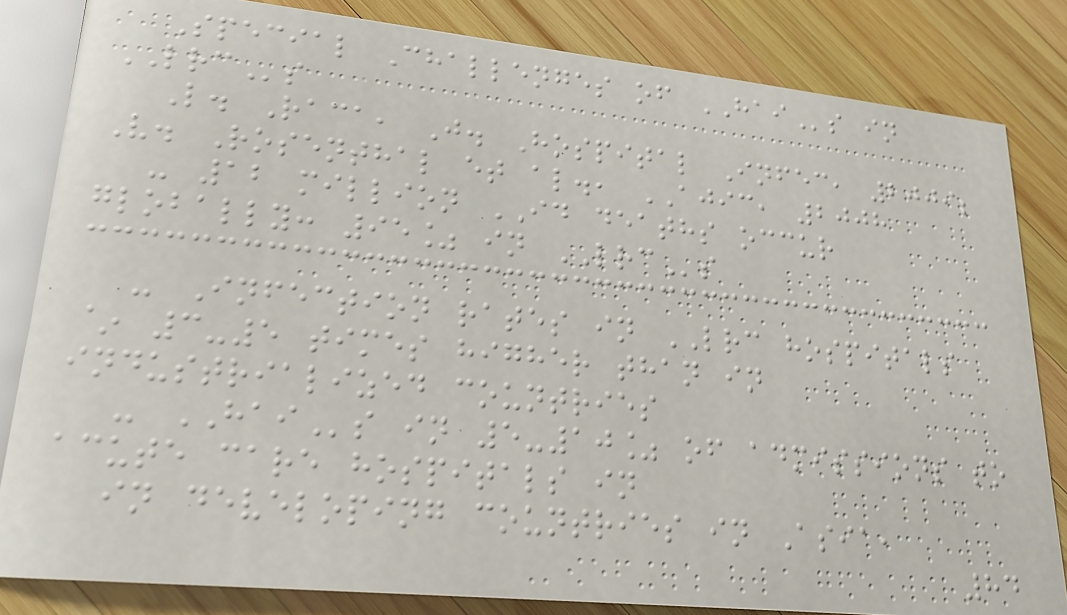Special Challenges of HAIs in
LRCs
L. Raca, J. Hospital Infec, 2009;
V. Rosenthal et al., AJIC, 2008
- 12 million ID deaths occur
globally: 95% in LRCs
- Infection rates in LRC hospitals
~ 3-5 times higher than in
industrialized countries
- HAIs in 5-10% of admissions to
acute care hospitals in
in developing countries in Asia,
84
